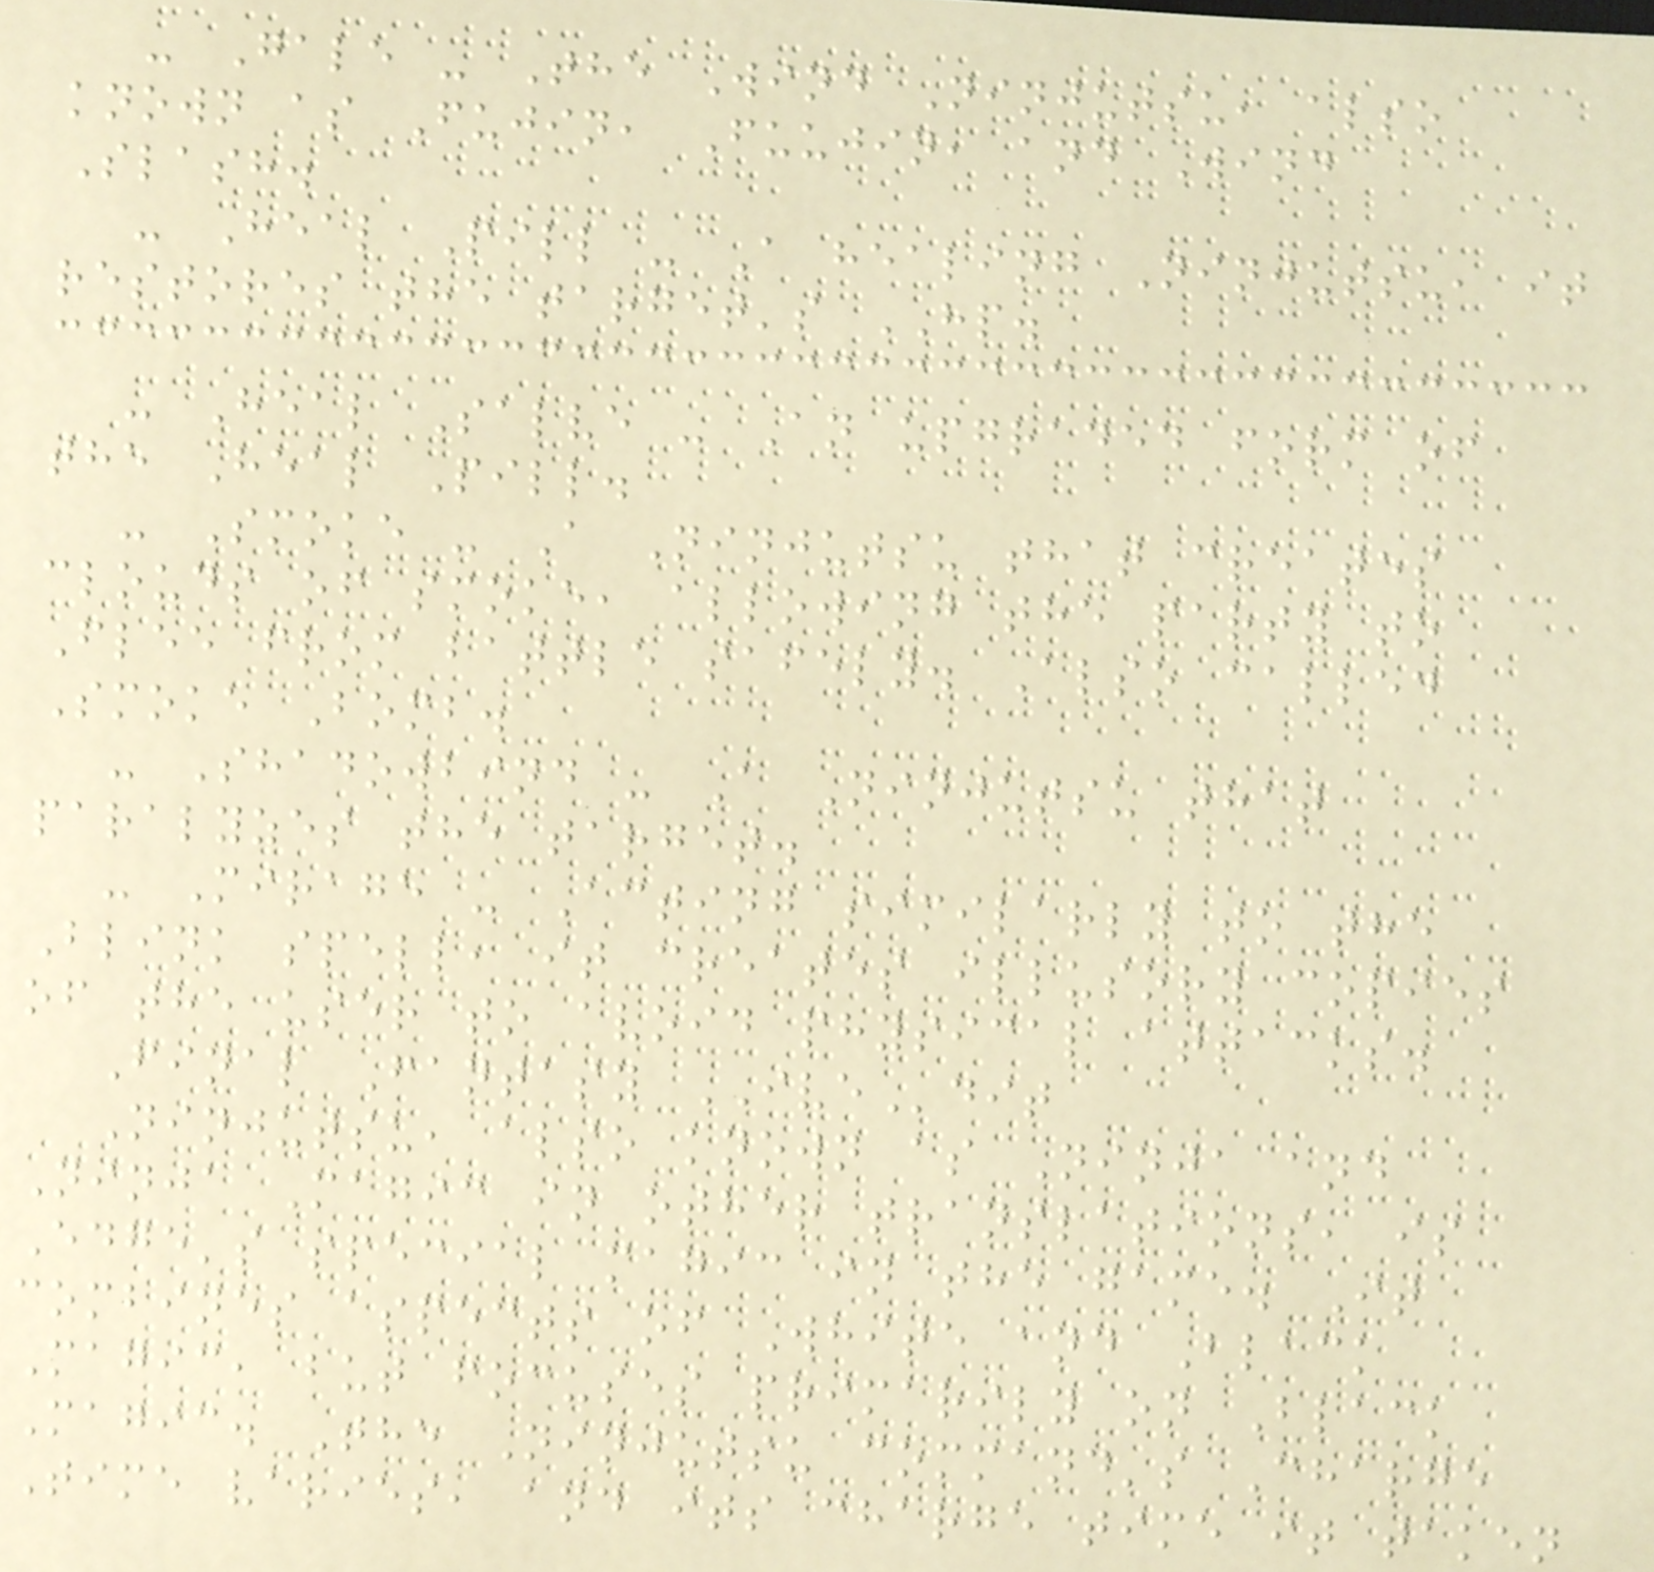- Gale - The Wind Ninjutsu, also
known as Fujin, Fuujin, and Wind
Slash.
- Heal Pill - A healing Ninjutsu, it
restores the target's HP.
- Heal Salve - An upgraded form of
the Heal Pill.
- Smoke - A Ninjutsu that creates
clouds of smoke, allowing the party to
Flee from battle safely. Also called
Smoke Bomb.
- Shadowbind - A Ninjutsu that
paralyzes the target.
- Mirage - Acting similarly to the
Blink spell, it creates illusory copies
of the user to avoid physical attacks.
Final Fantasy IVEdit
Ninjutsu, also known as Ninja and
Ninja Magic in other translations, is
Edge's special magic in the game. It
combines aspects of White and Black
Magic, but focuses primarily on Black
Magic. The Ninjutsu command's Charge
Time varies, and its charge time it taken
